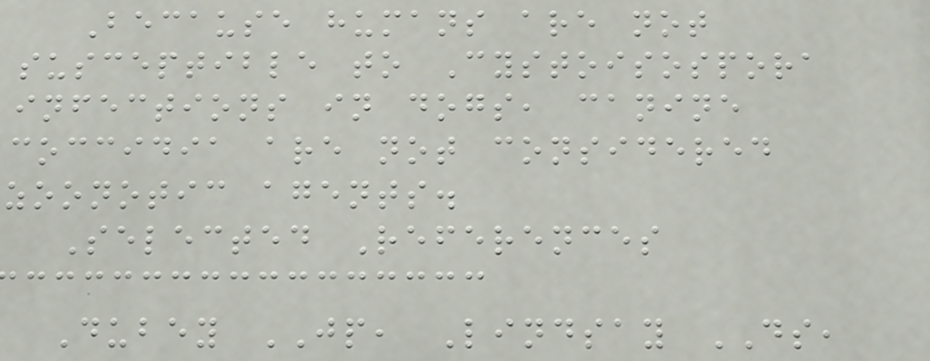Because humans are not
susceptible to Cystoisospora
infections in dogs, canine
coccidia are not considered
zoonotic agents.
Selected References
Dubey JP, Lindsay DS,
